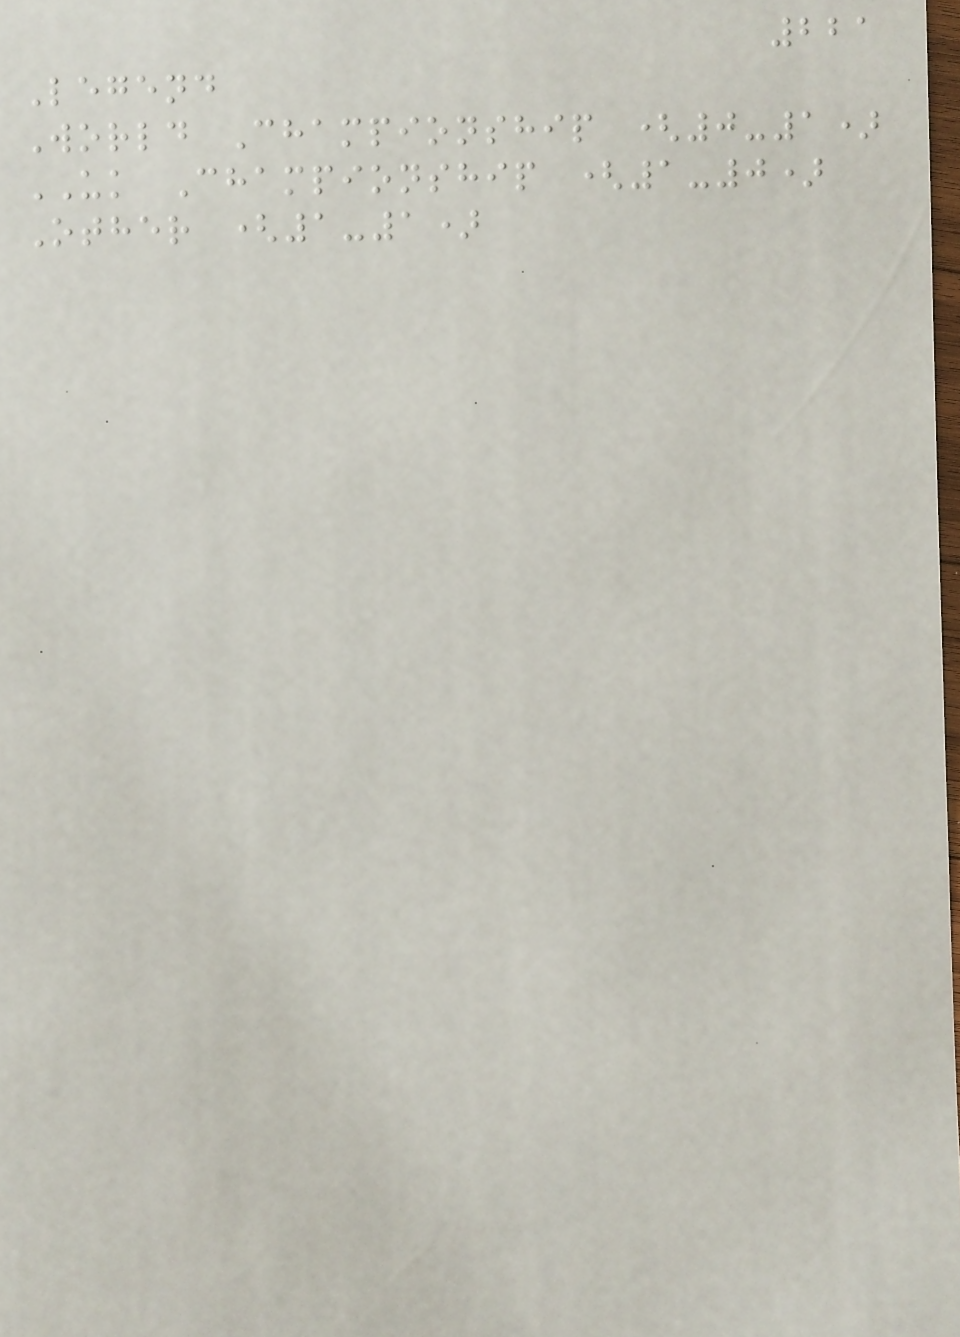221
Legend
World Championship (0-1)
UK Championship (1-0)
Other (1-1)
